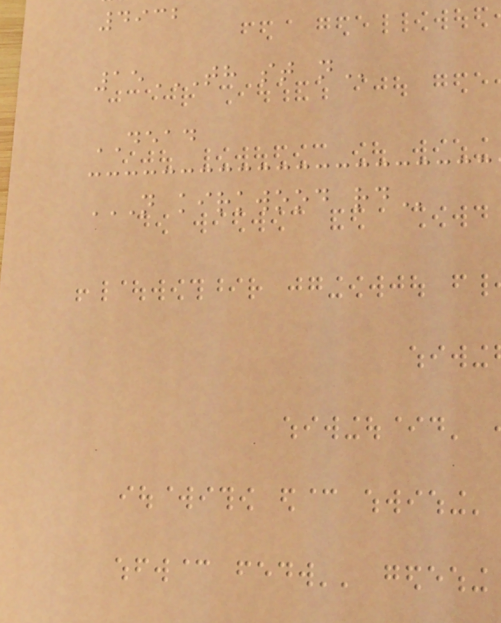4932
15TH ST N
DEAD
N KIRKWOOD RD
